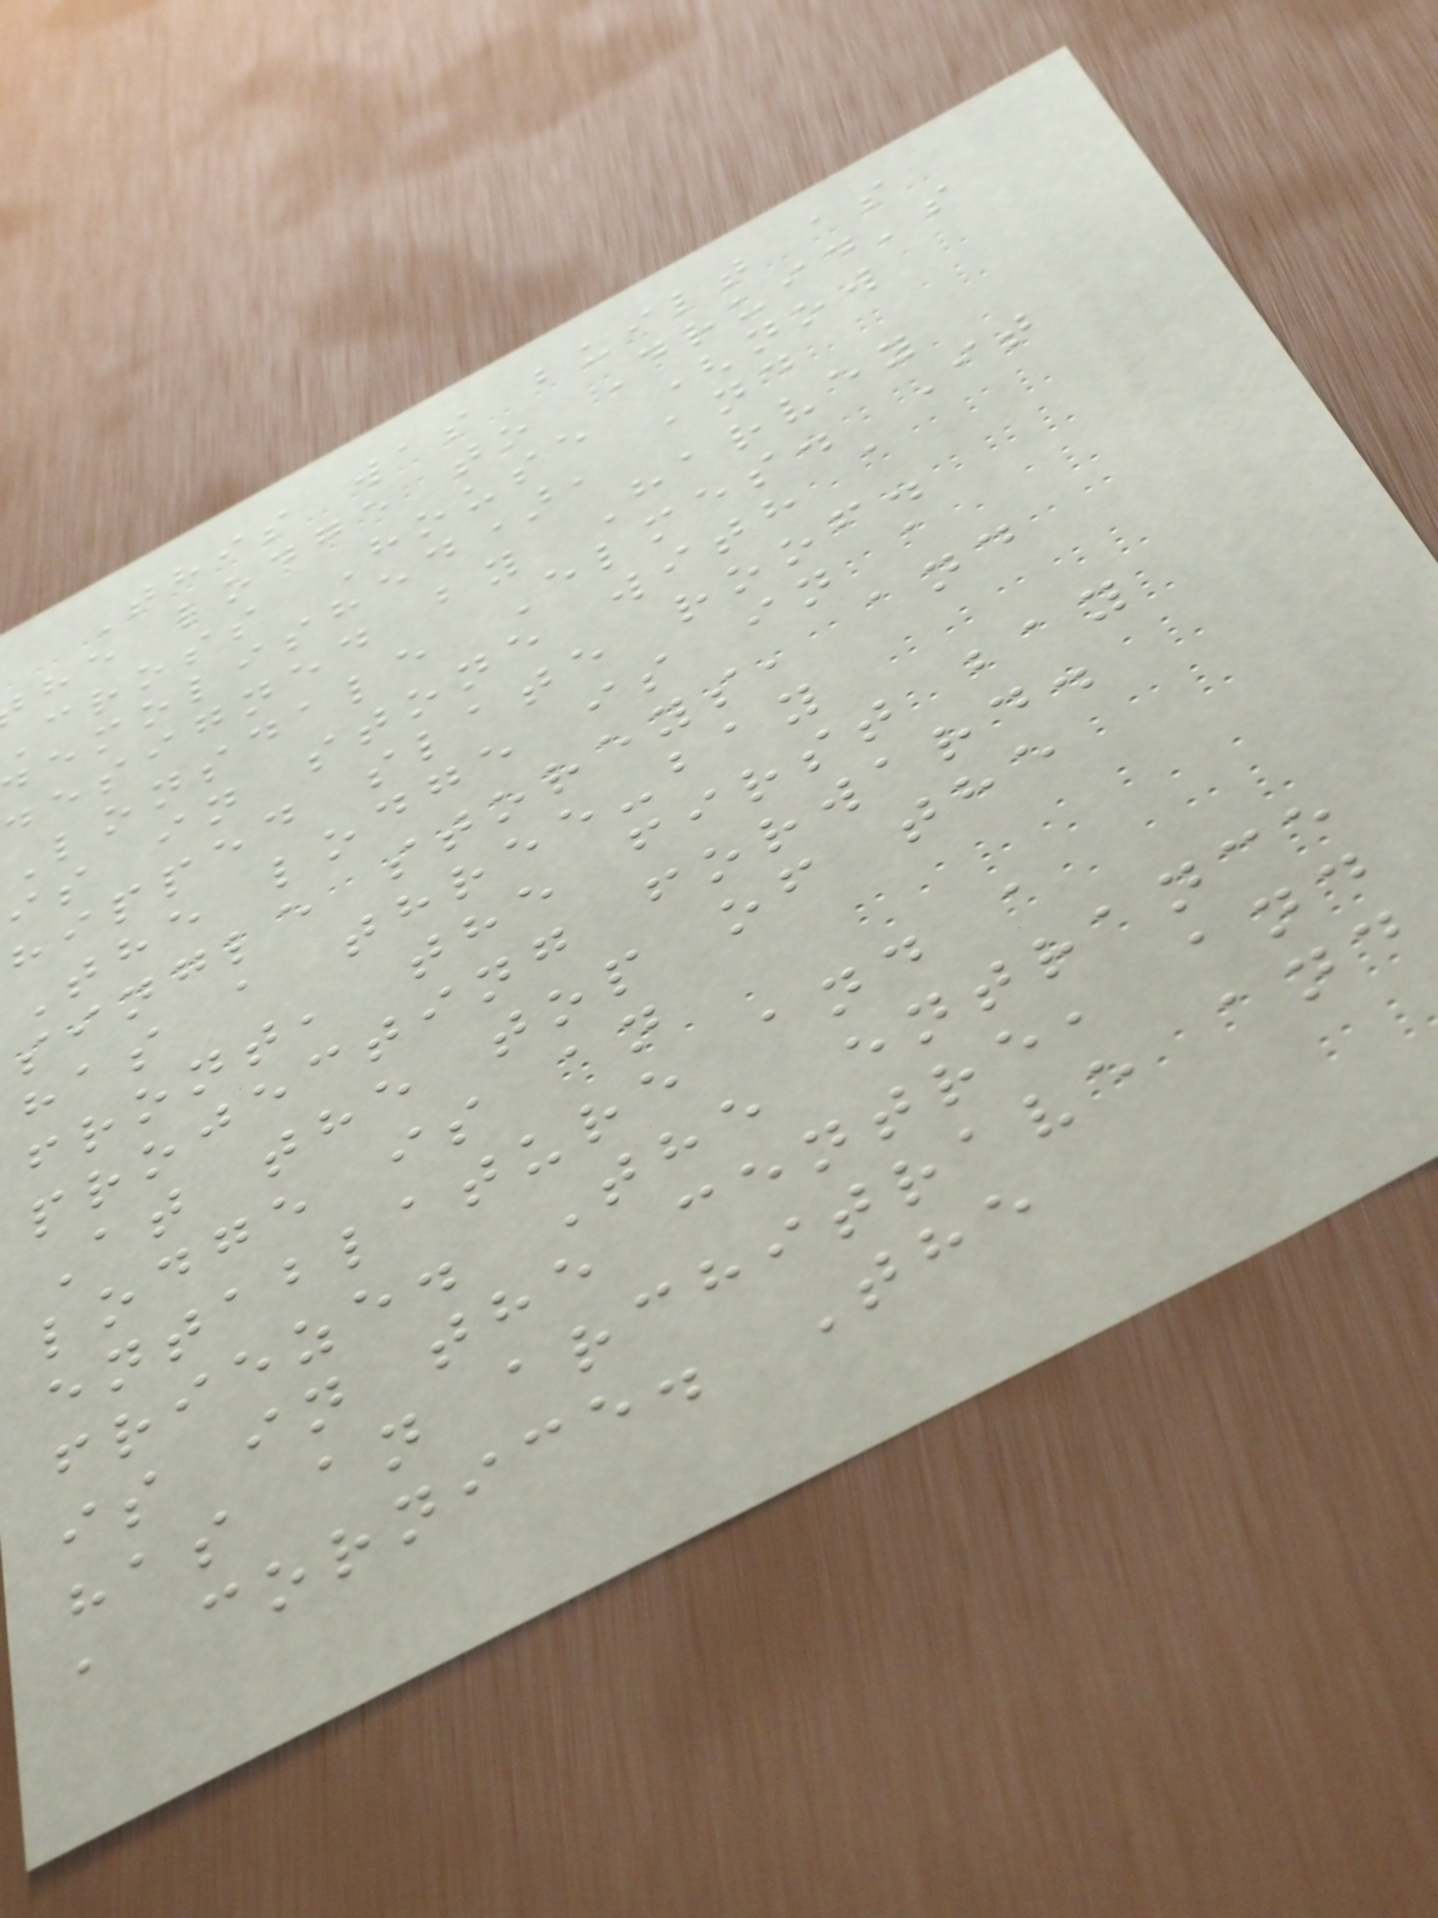This was built as
he lodge to Druid's
cross House (now
emolished), and
designed by Harvey
Lonsdale Elmes. It
is in stone with a
hipped slate roof.
The lodge is in a
single storeys, and
has a three-bay
front, the first bay
projecting forward.
At the top of the
lodge is an
entablature and a
frieze. The entrance
is in the centre, and
has an architrave and
a cornice. The
